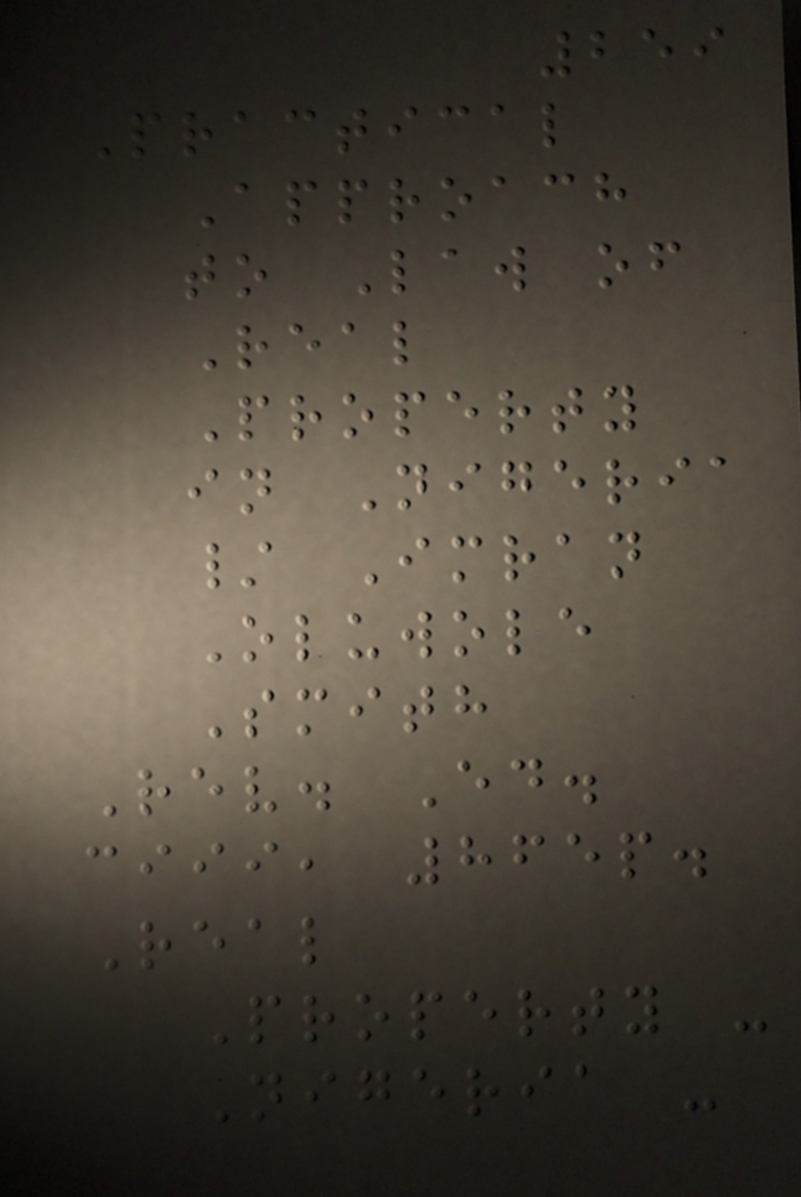259
Practical
Approach
to Law of
Real
Property
in Nigeria
/ Imran
Oluwole
Smith
Rev. Ed.
ciii, 865p.
Real
Property -
Nigeria -
